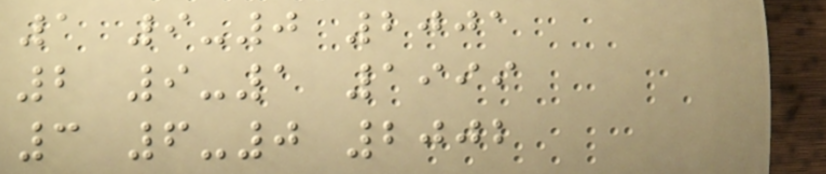1 9-0 2001
2 9-1 1999
3 6-0 2002
